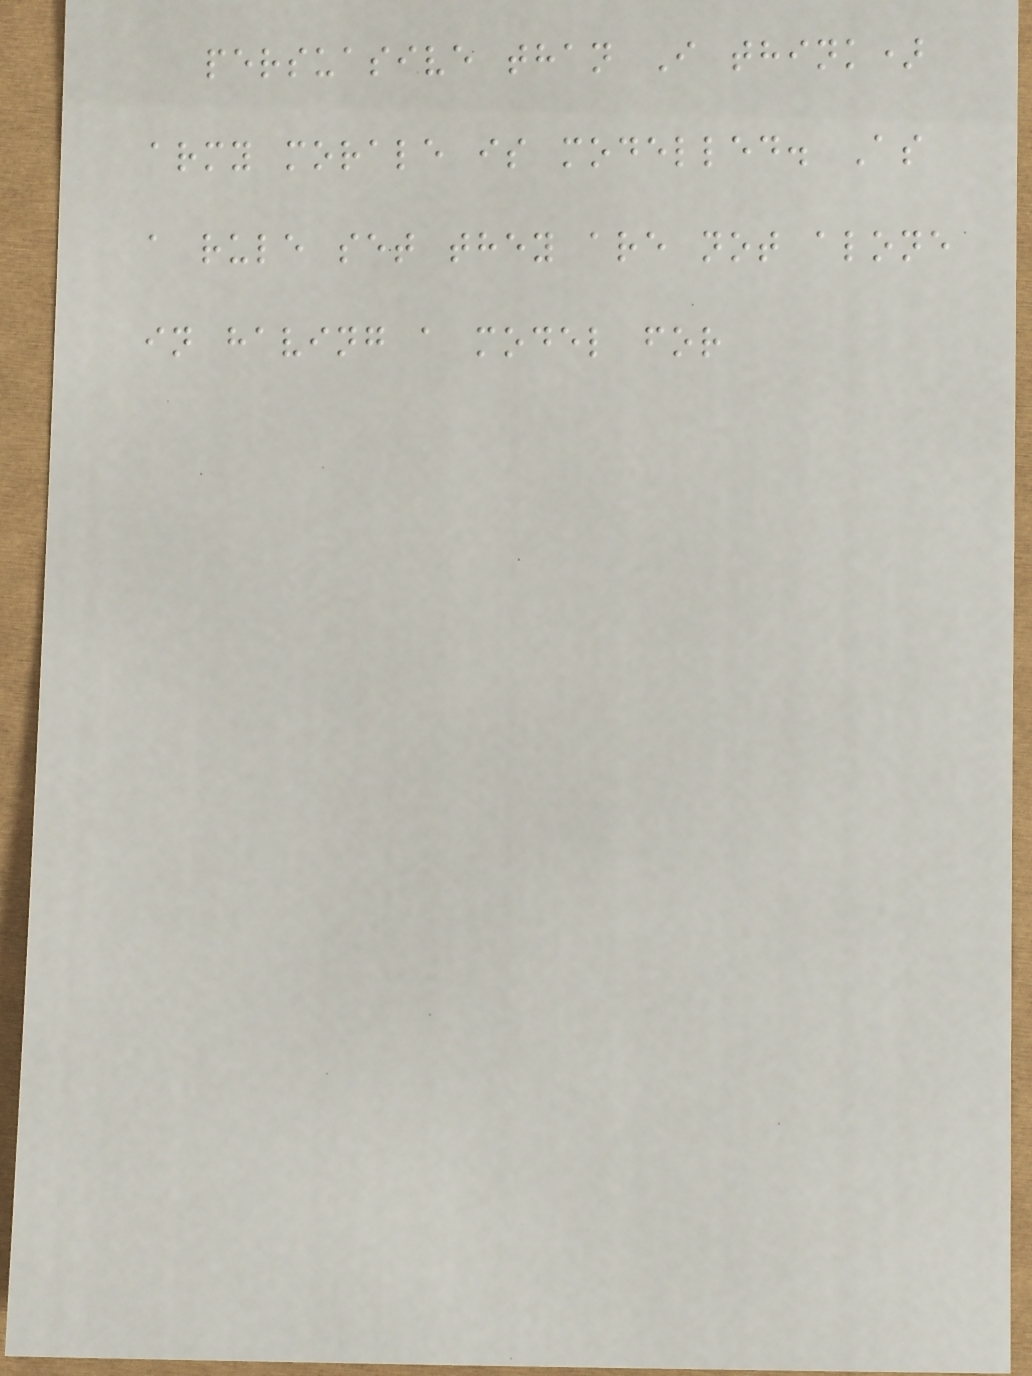persuasive than I think)
army morale is modelled. As
a rule set they are not alone
in having a model for
